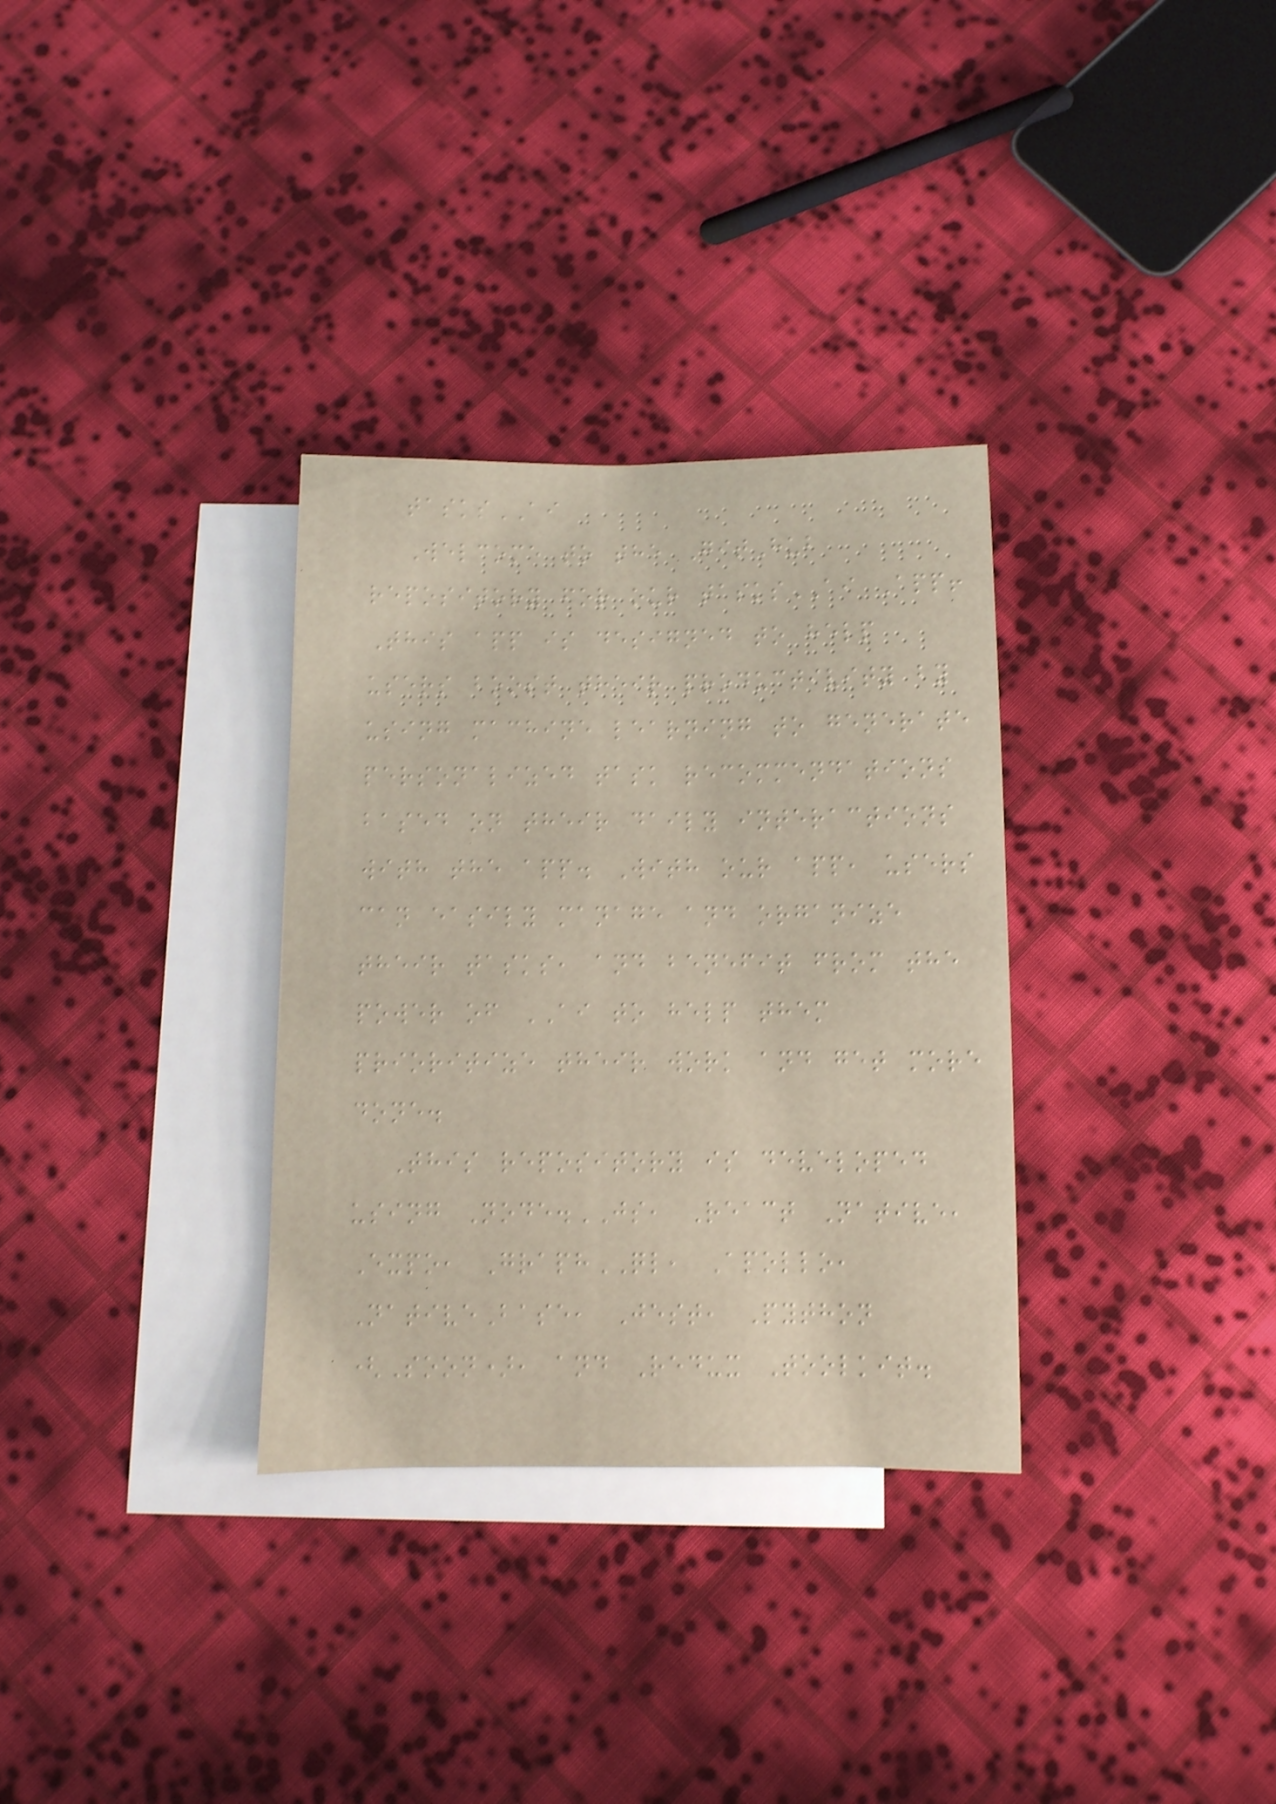tasksAI
Welcome to the GitHub
repository for our tasksAI App!
This app is designed to help
users boost their productivity by
using machine learning to generate
personalized task recommendations
based on their daily interactions
with the app. With our app, users
can easily manage and organize
their tasks, and benefit from the
power of AI to help them
prioritize their work and get more
done.
This repository is developed
using Node.JS, React Native,
Expo, GraphQL, Apollo,
NativeBase, Jest, Python
(Soon), and Redux Toolkit.
